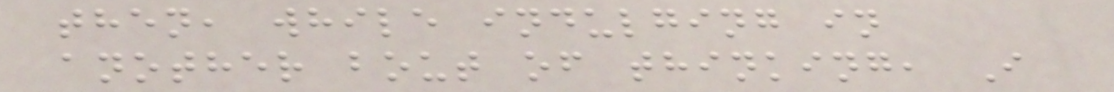then, while indulging in
another bout of thinking, I
